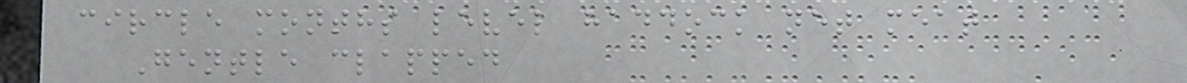circle months level haddock net meat
Gentle clapped
